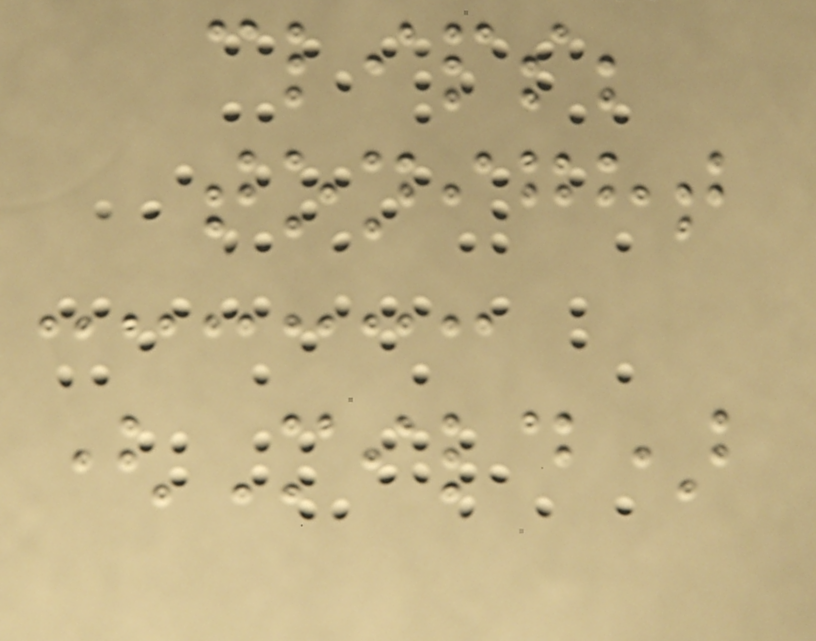clips;
tonight
(Mild)
